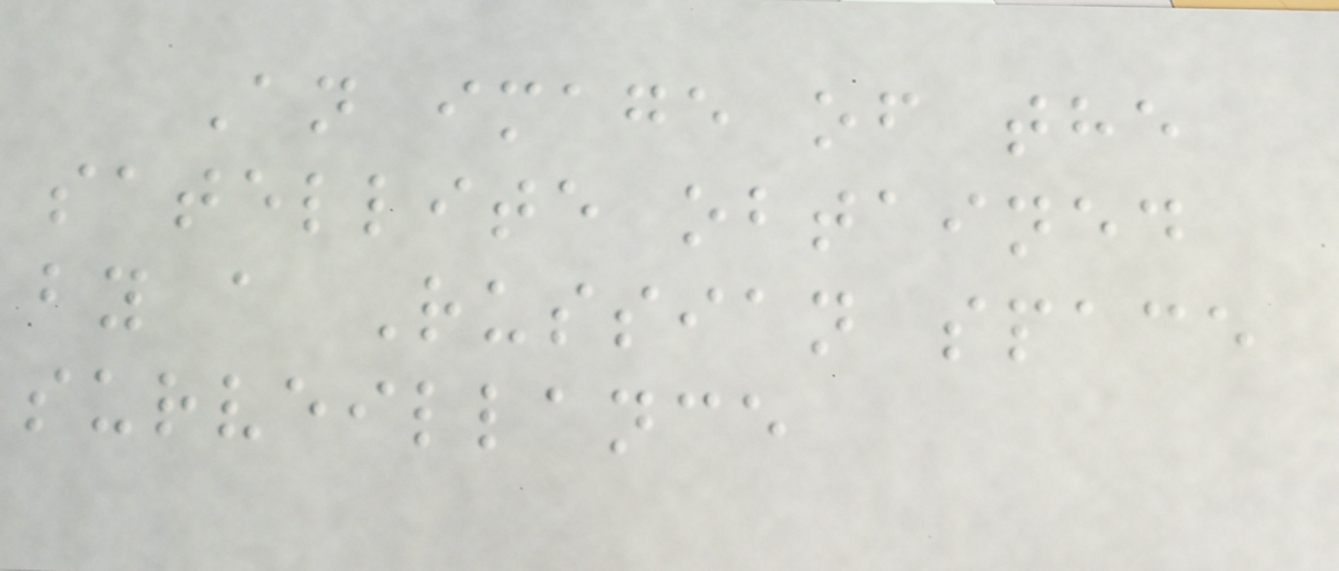An image of the
satellite obtained
by a Russian space
surveillance
